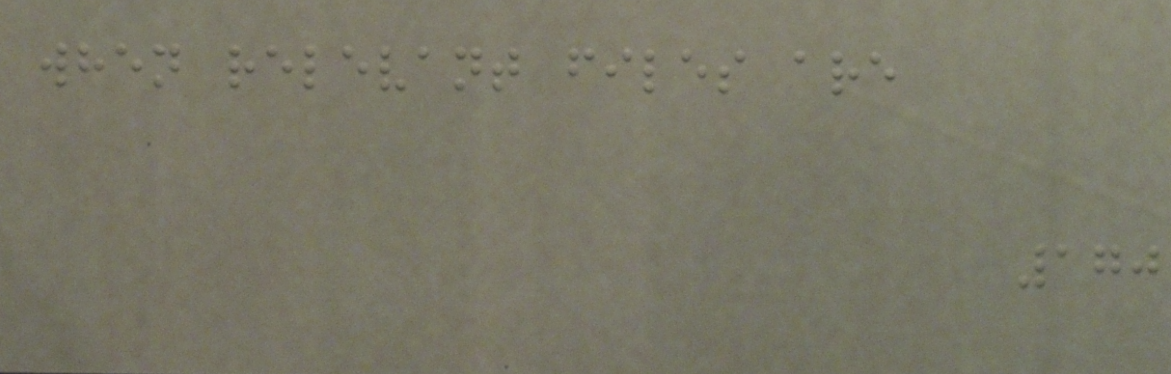when relevant files are
170
